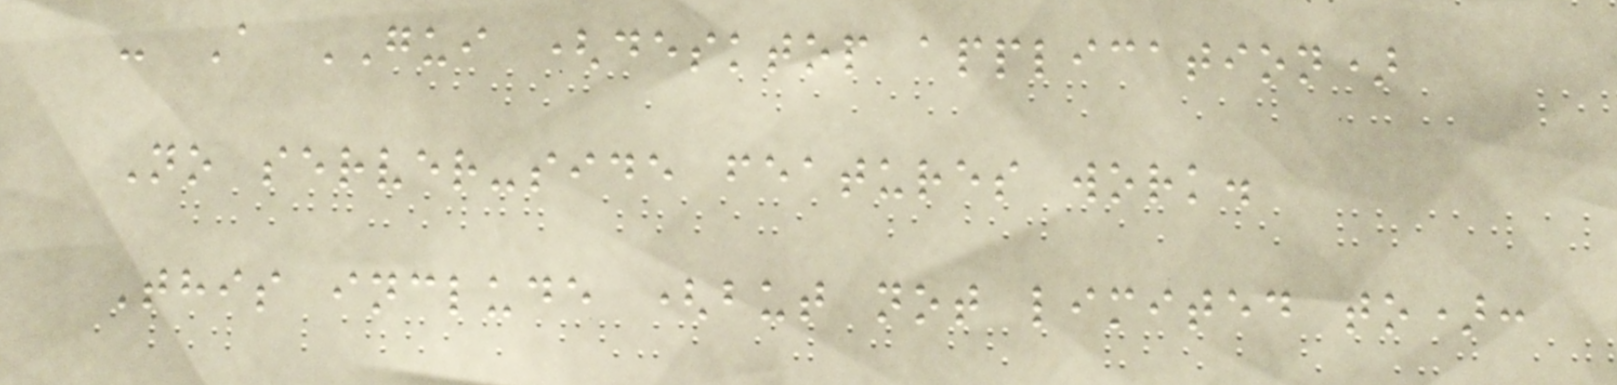- A GUI (desktop application)
No server-side features work.
This include (but not limited to):
